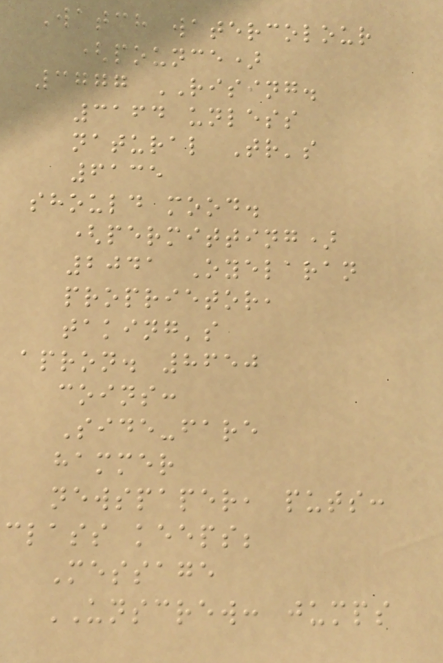Watch watercolour
(pounce)
3777 RISING.
3164 unless
natural Tr's
6135
should mood.
(permitting)
2041 Oyelaran
proprietor,
taking's
apron. 8650
coins:
Side-fare
hammer
newspaper, puts:
class keeps;
Message
UNSCREW: jumps
